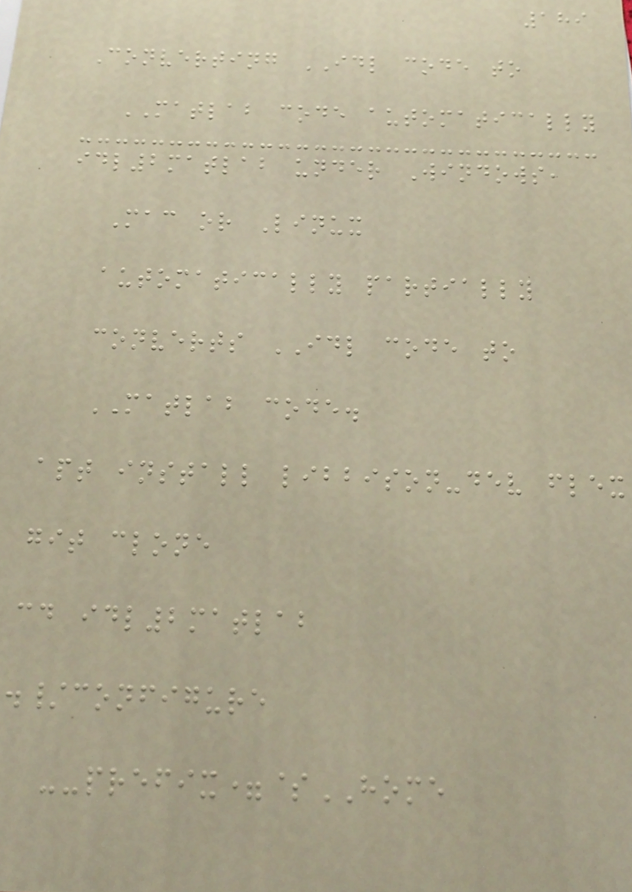189
Converting IDL code to
MATLAB code automatically
idl2matlab under Windows,
Mac or Linux
automatically partially
converts IDL code to
MATLAB code.
apt install libbison-dev flex
git clone
cd idl2matlab
./configure
--prefix=$HOME
